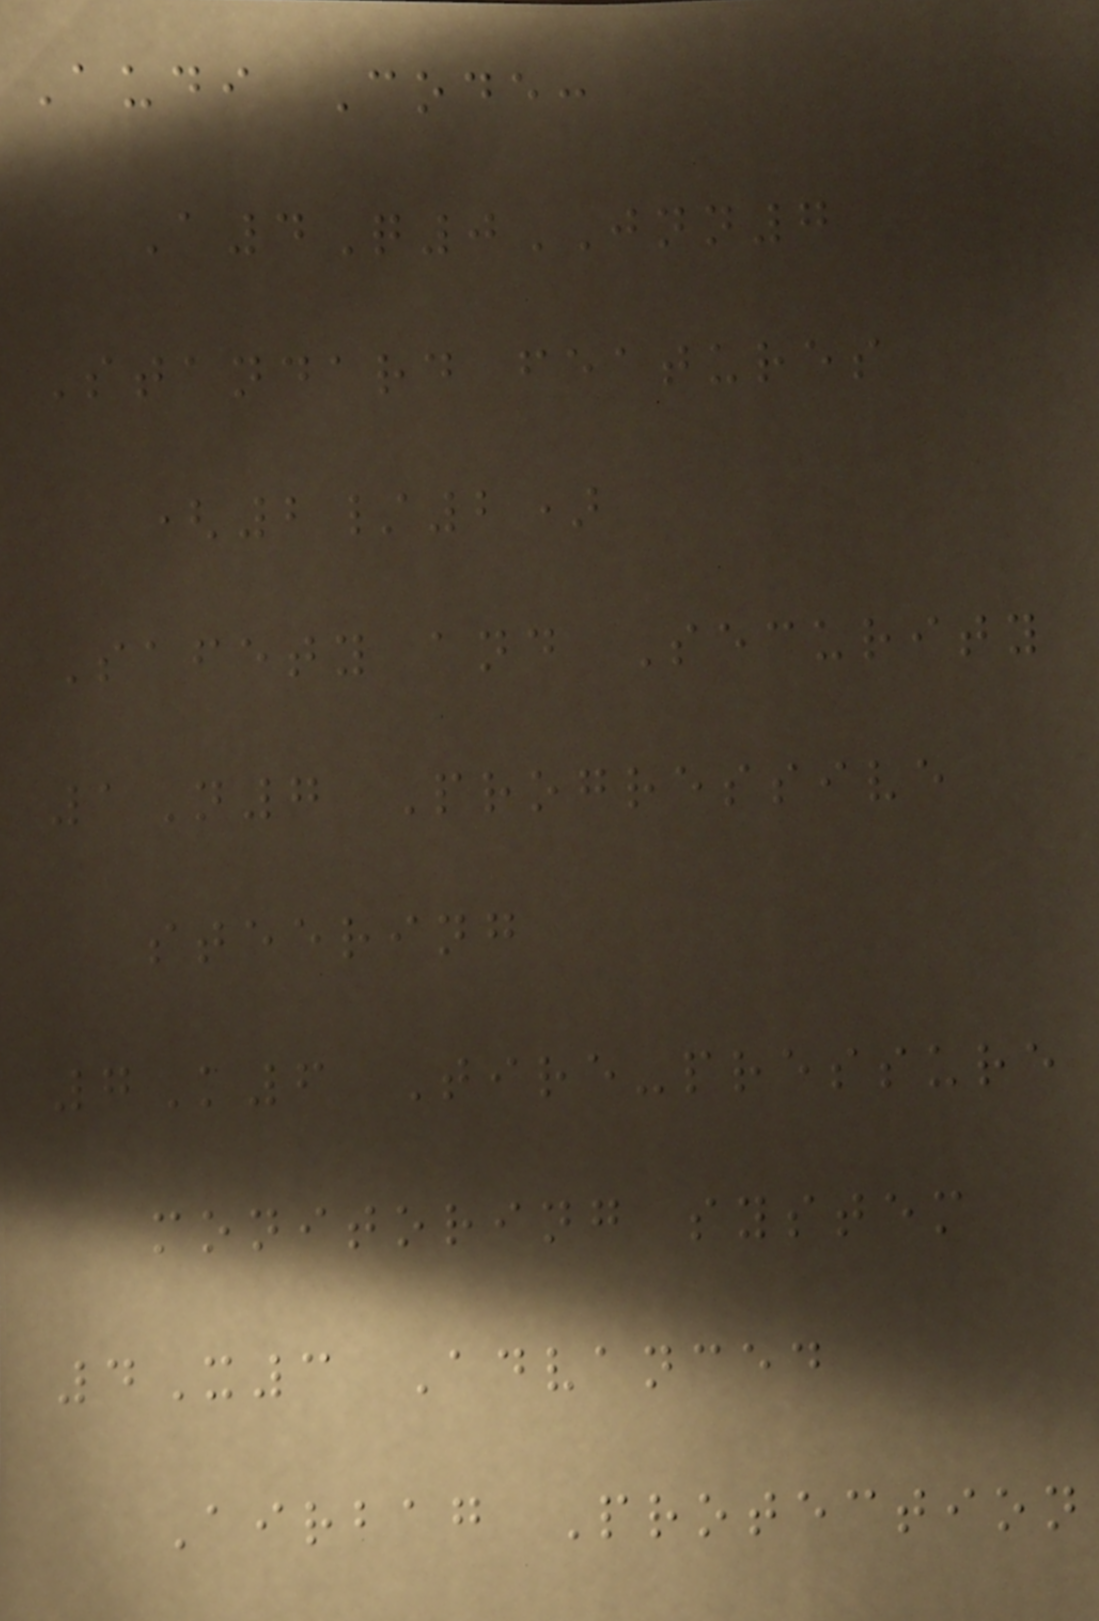Audi Code:
A4Q0JNN7
Standard features
(2/2)
Safety and Security
1N7 Progressive
steering
7K6 Tire-pressure
monitoring system
4X3 Advanced
Airbag Protection
